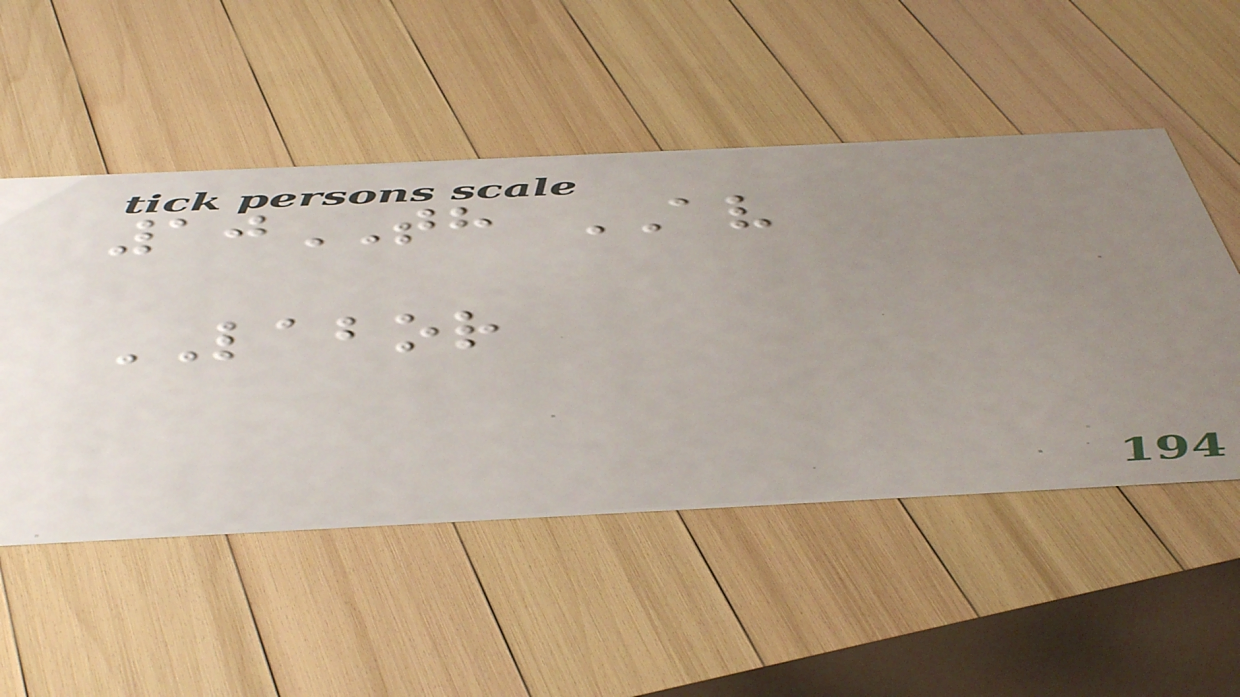10TH AV
LABOR
